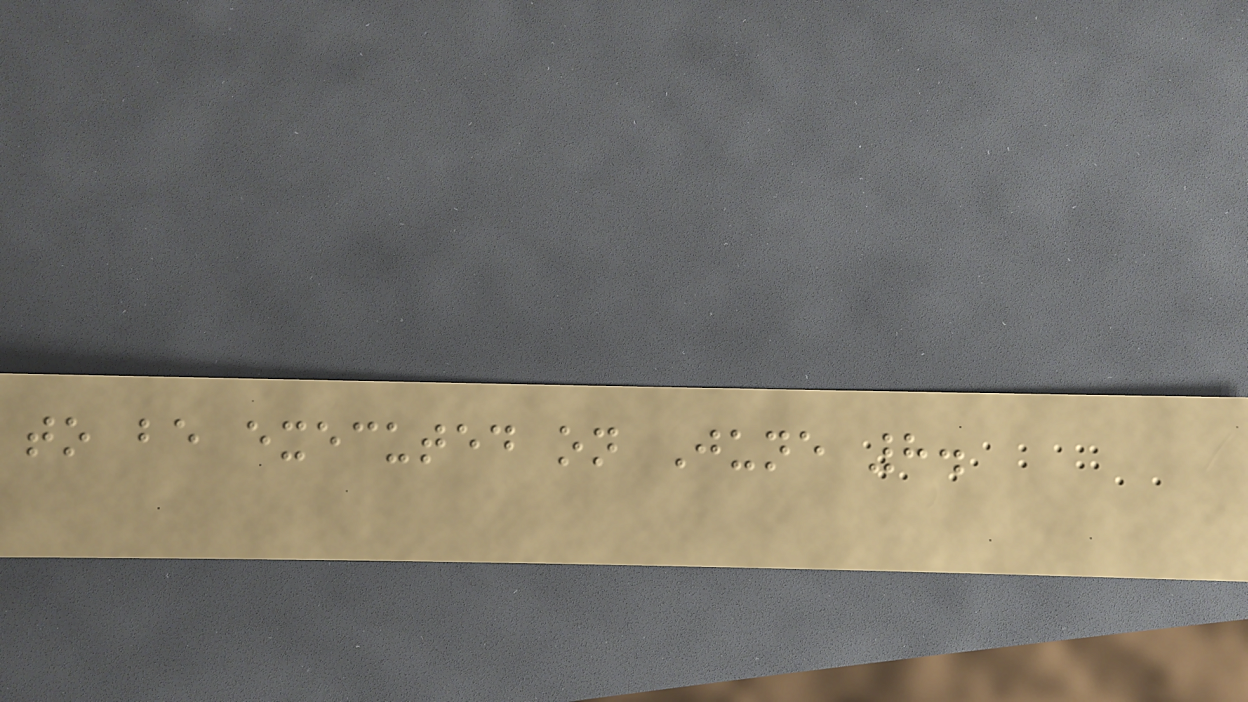to be executed on June 8.
